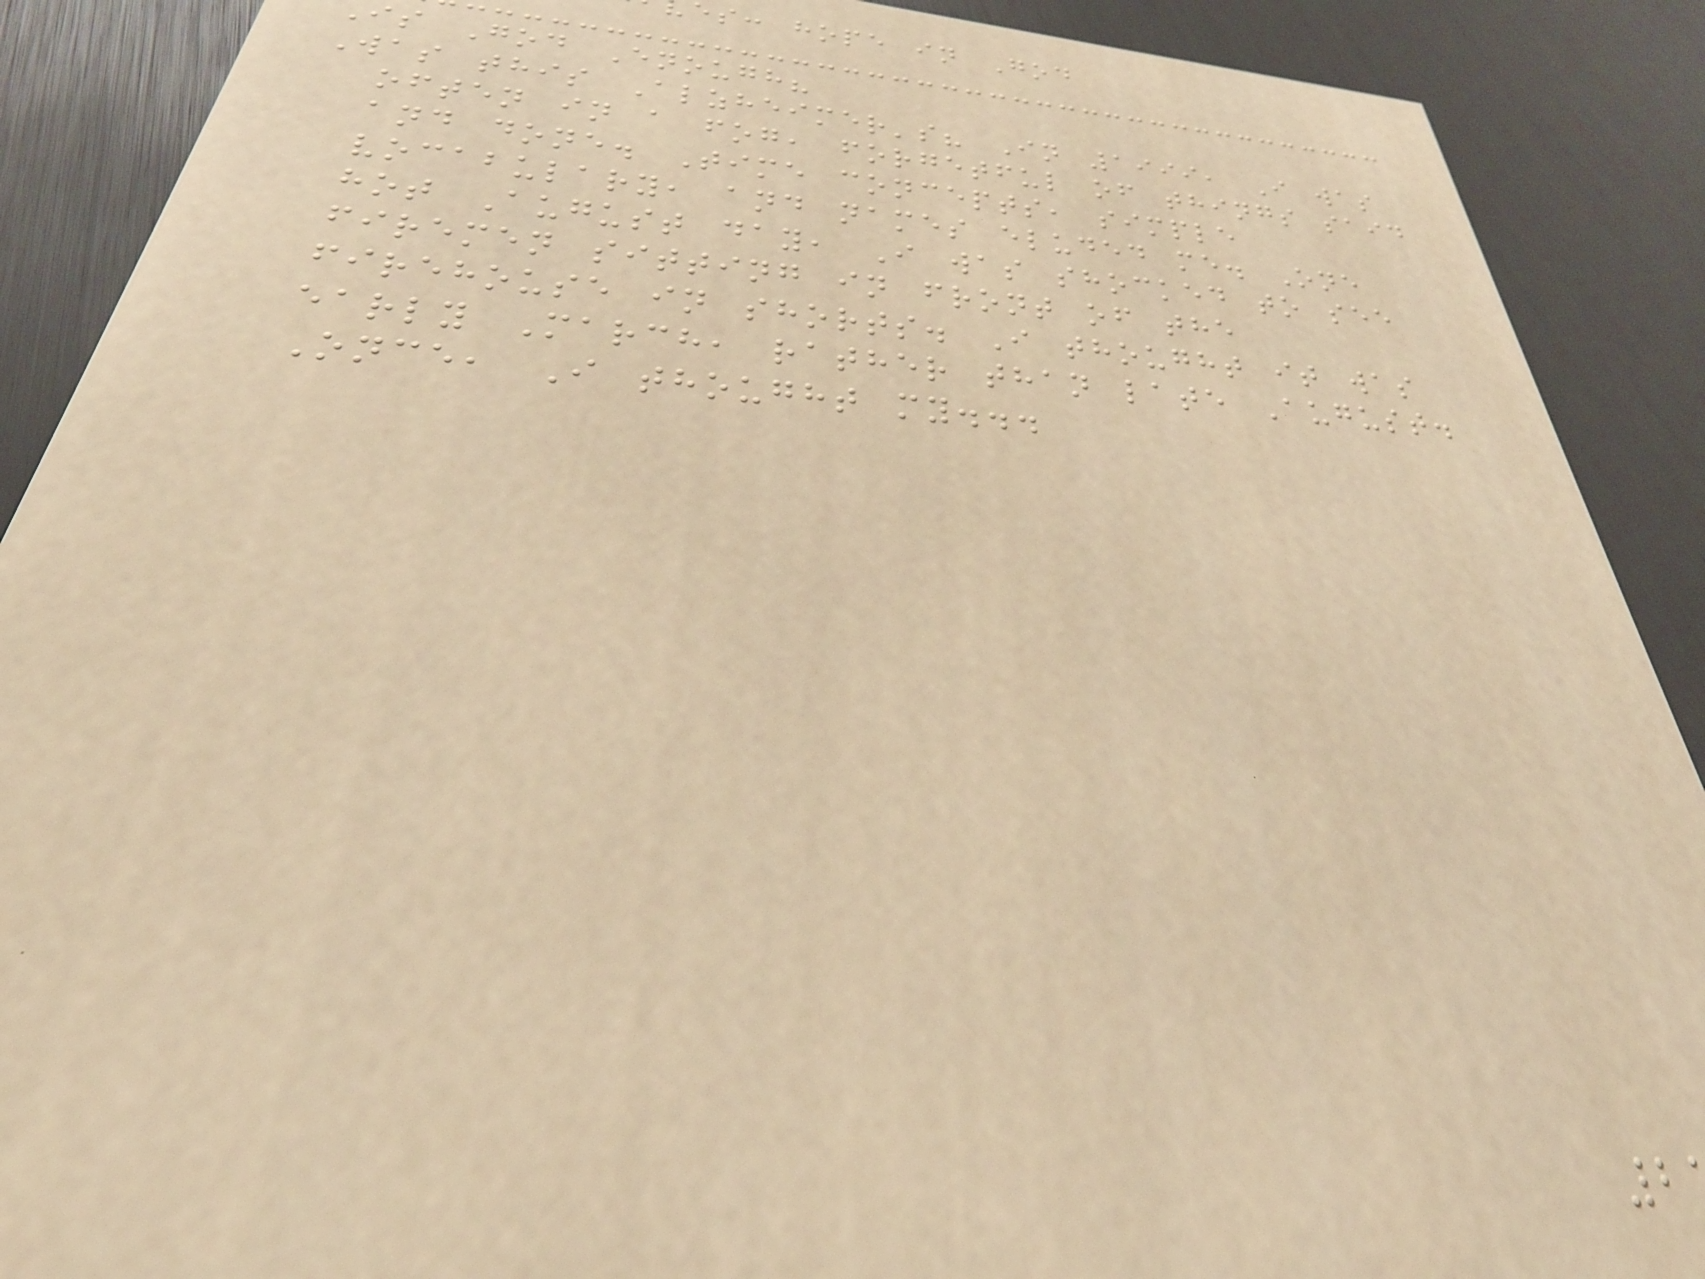es: hope in God
is God Enough?
Was this Alzheimer's? In 1999, I was
often in a fog, forgetful of things said
and done. Time concepts, simple
vocabulary, and names eluded me. One
hot August day, I was shocked to see
firemen sitting in front of the
firehouse in shorts. I thought it was
early March, rather than late August.
Once, I thought my...
